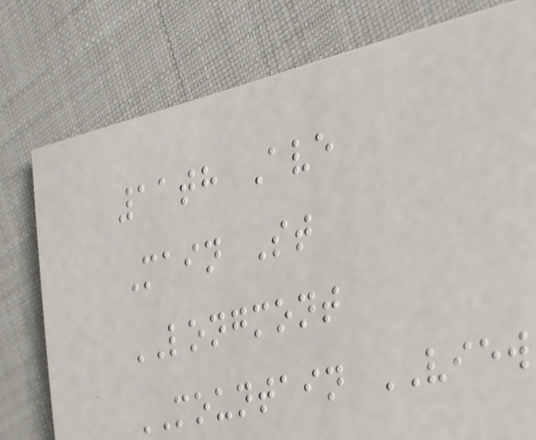11th Ave
Main St
LONGMONT
MOUNTAIN VIEW
